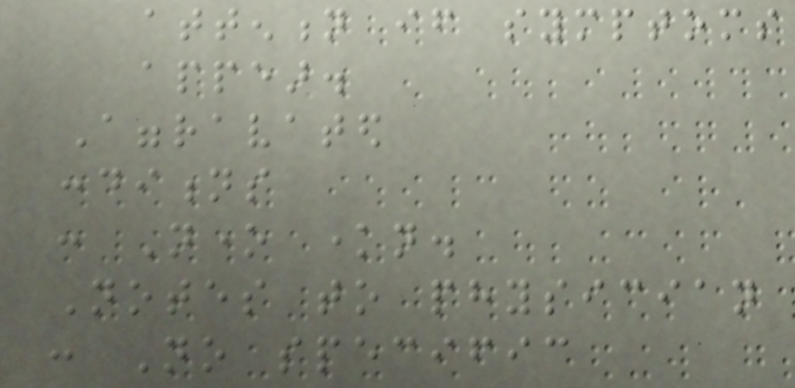attention if symptoms
appear.
Aggravated
conditions
: None known.
Notes to physician
: No specific
